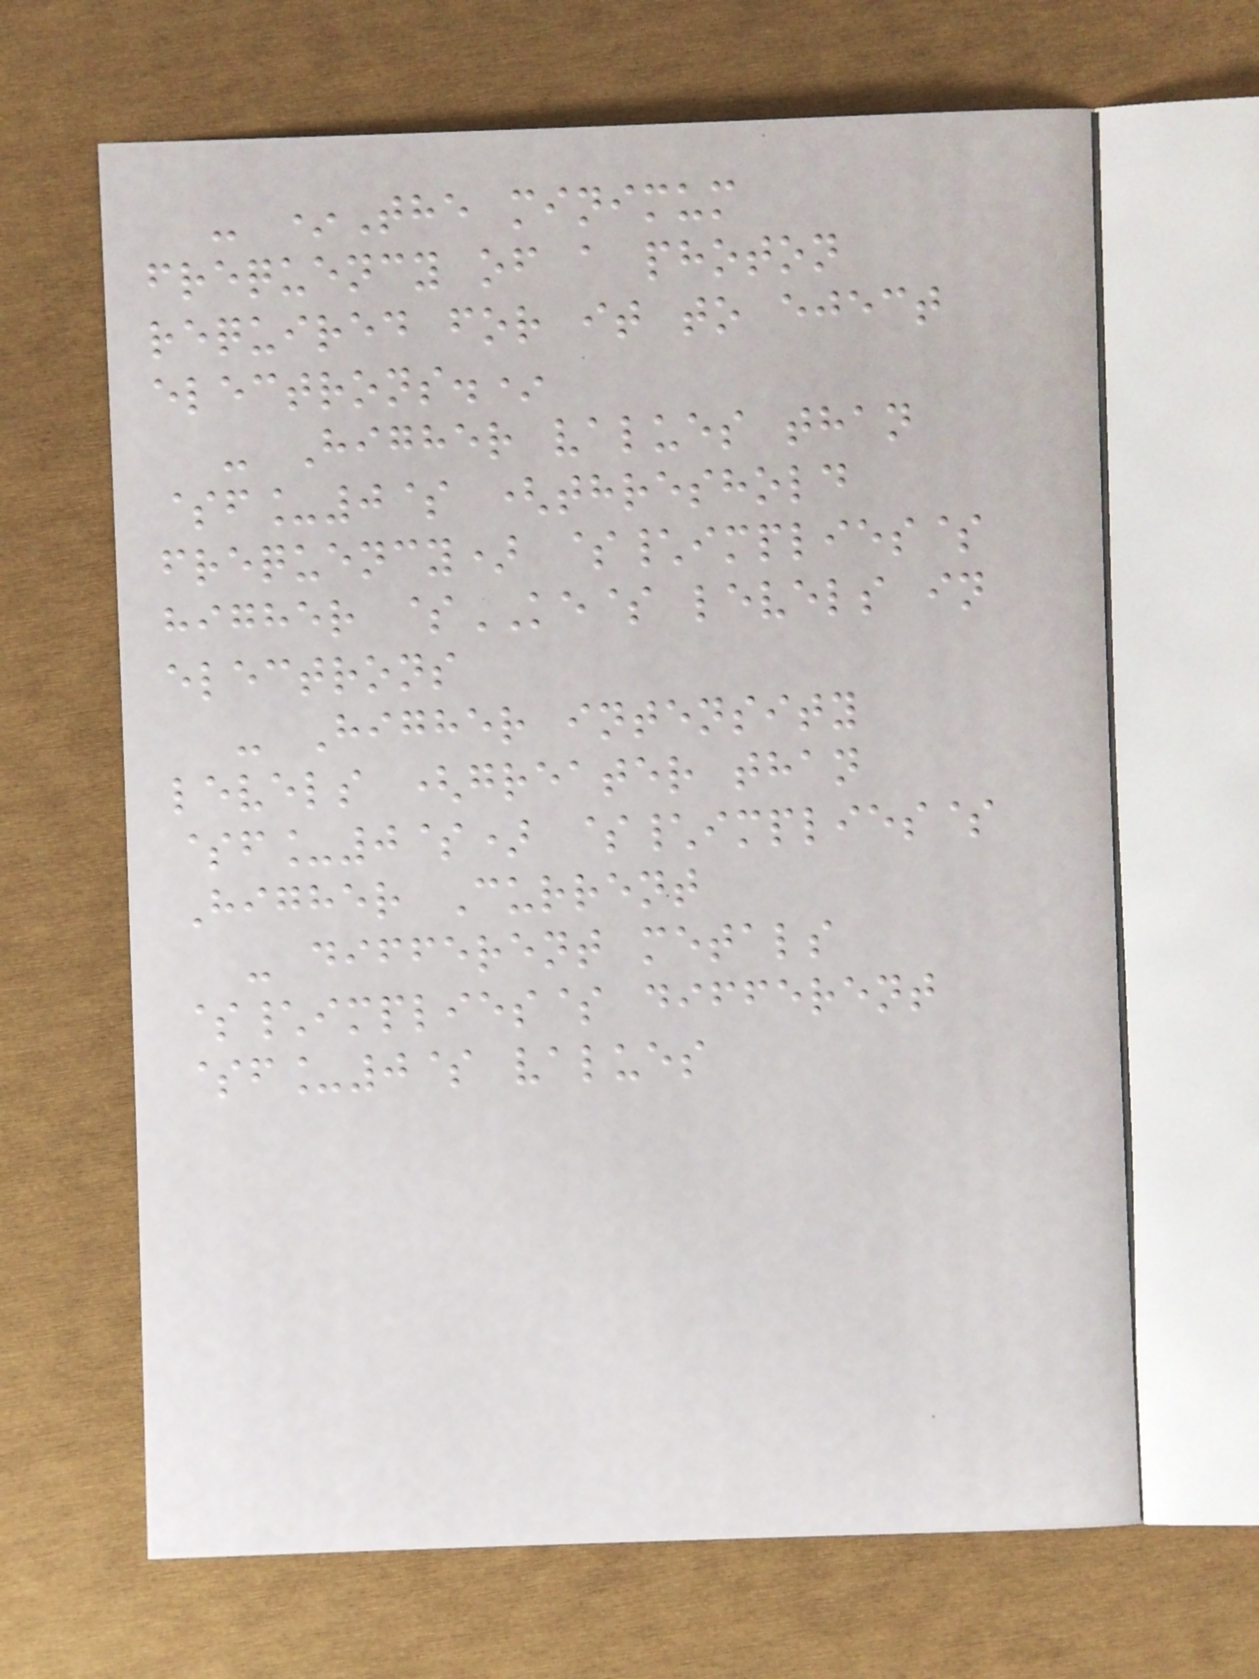- *The minimum
frequency of a photon
required for it to eject
electrons.*
- Higher values than
$f_0$ (threshold
frequency) $\implies$
higher $KE$ levels in
electrons
- Higher intensity
levels (greater than
$f_0$) $\implies$
Higher Current
- different metals
$\implies$ different
$f_0$ values
